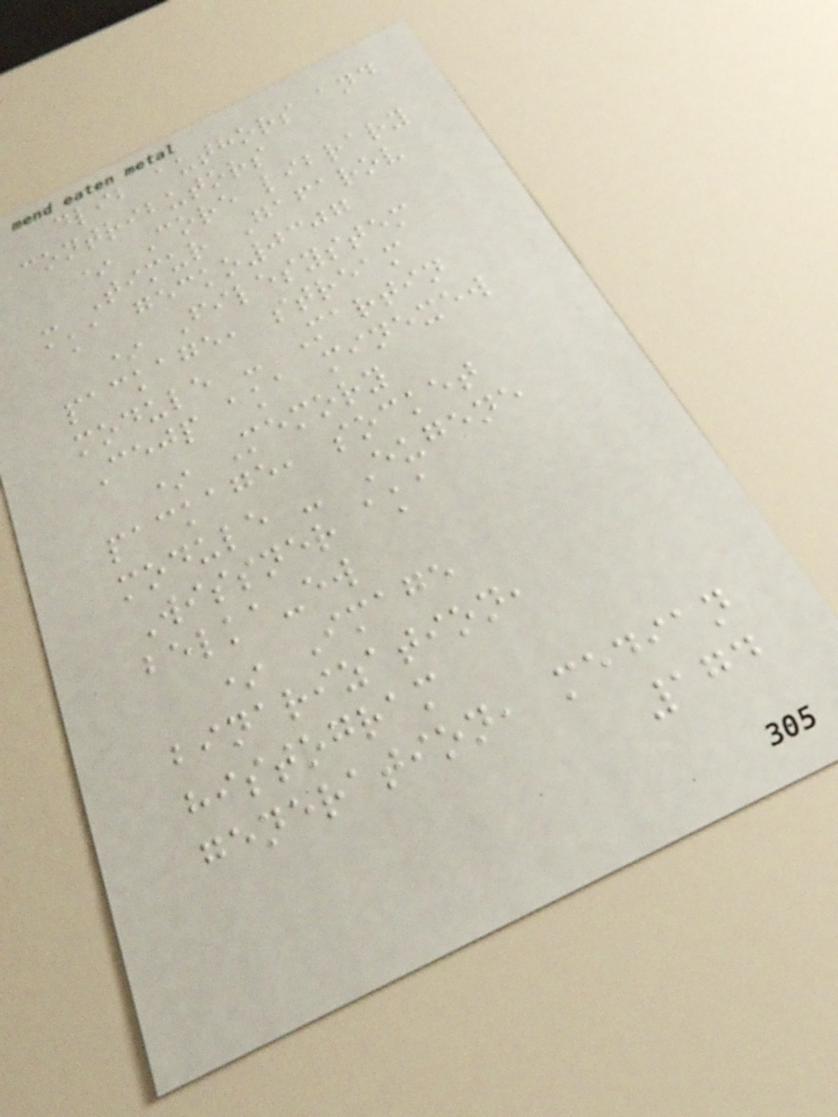dlib authors and
contributors
* Core library
- Timur Gafarov
aka gecko0307
* Filesystem
package, stream
module - Martin
Cejp aka minexew
* Memory
package, socket
module - Eugene
Wissner aka
belka-ew
* Image
binarization,
histogram
generation, median
174
